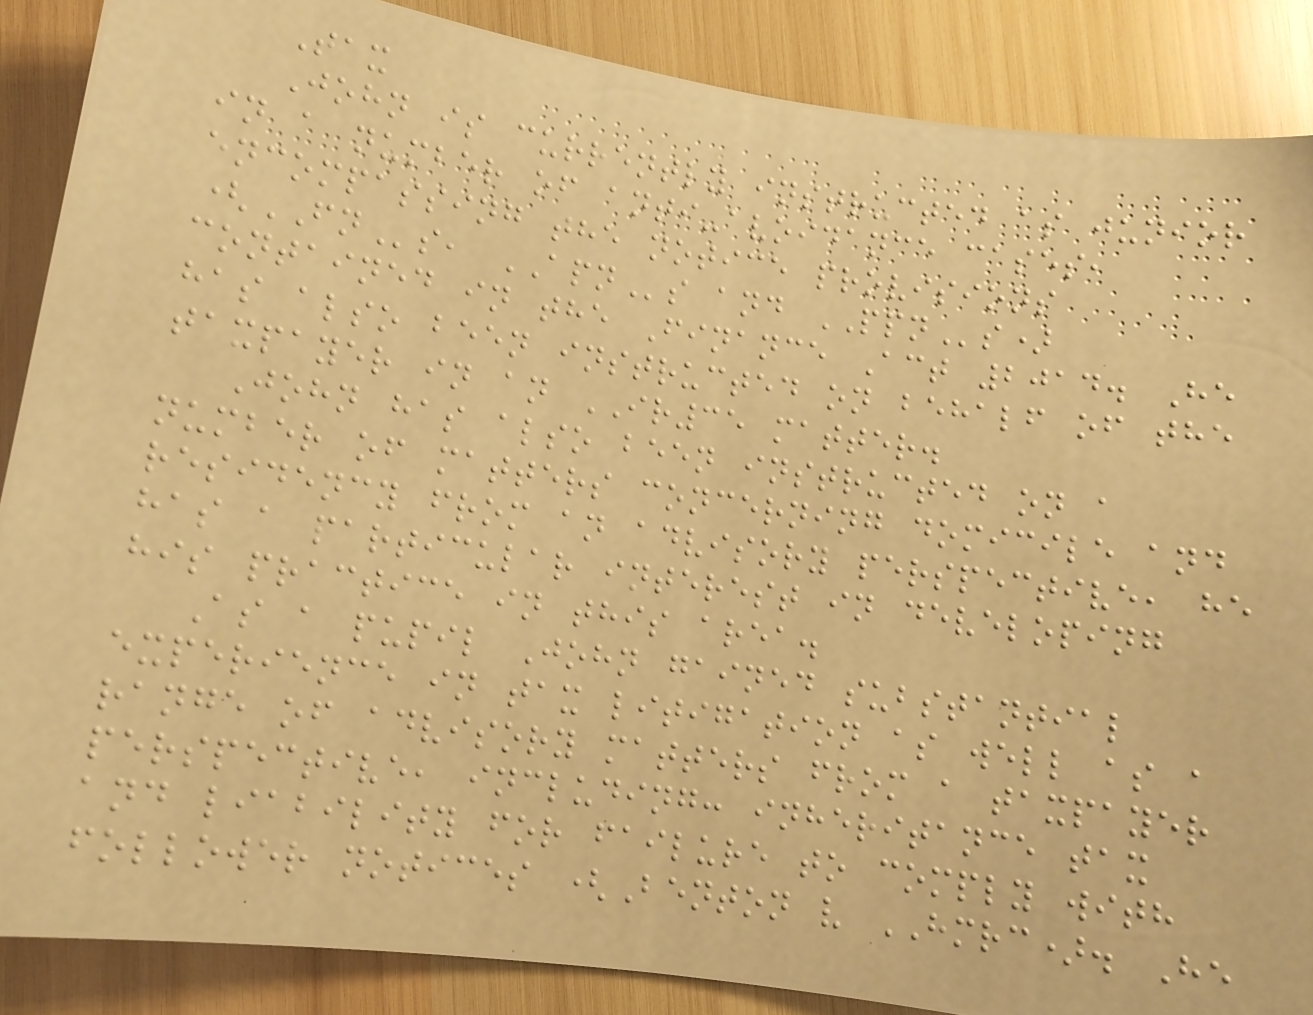Tax
John is currently instructed as junior
in a number of anti-avoidance cases,
encompassing the notice provisions
(FNs, APNs and PPNs)
contained in the Finance Act 2014. He
has also been instructed on behalf of the
taxpayer in an IR35 matter.
John has also been instructed on a
number of matters concerning domicile and
residency from an advisory perspective, he
has a particular interest in developing
his practice in this area.
As a pupil John gained substantial
experience in tax litigation as well as a
range of advisory matters from a taxpayer
perspective, including: inheritance tax
and liability for failure to comply with
follower notices (Benton v HMRC). He
